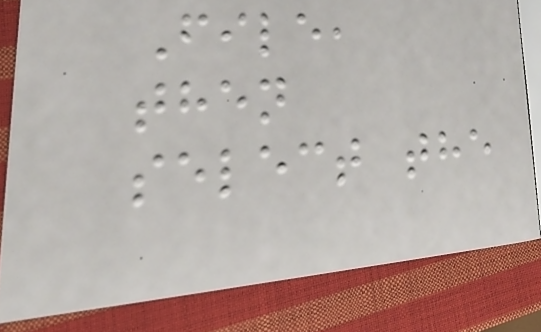File,
then
select the
